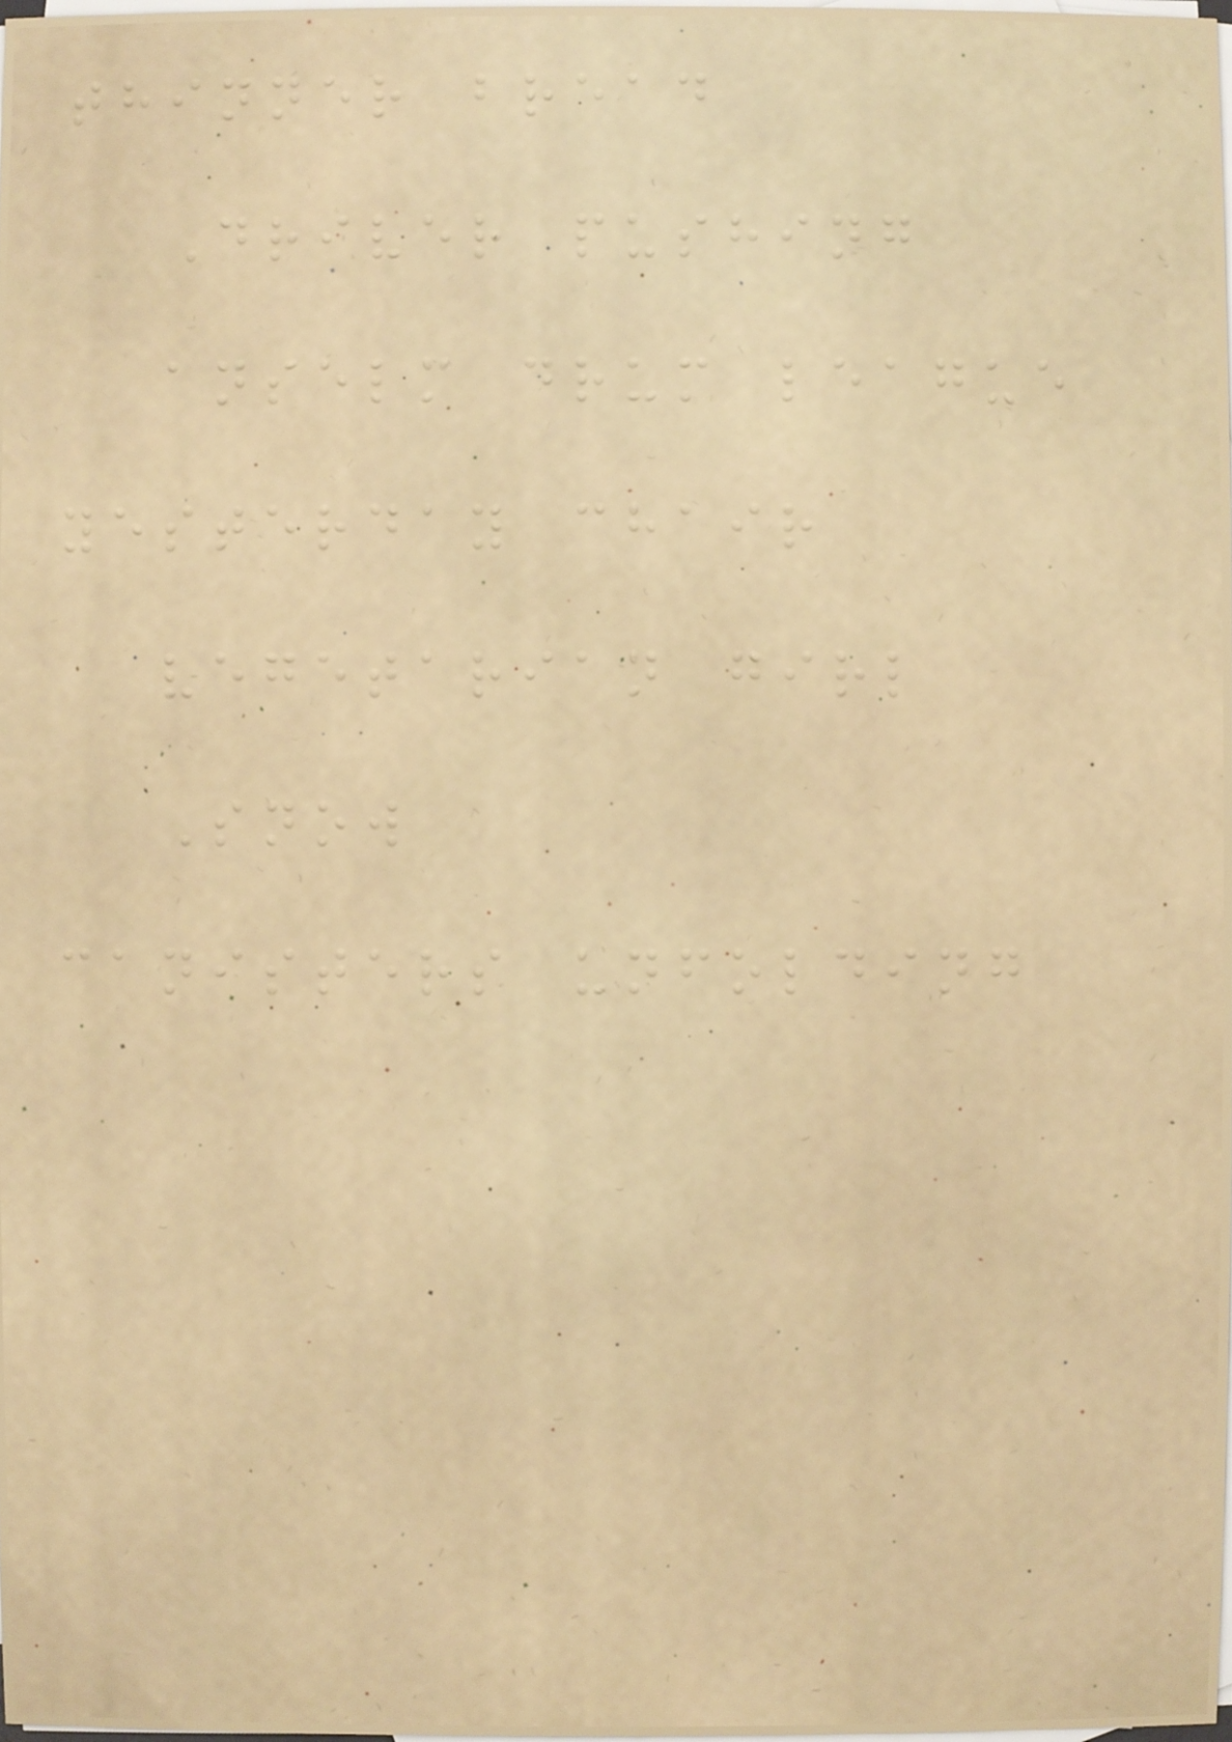thinner bread
Driver pushing
anselm drum league
yesterday chair
vegetarian girl
Snow
canisters unfolding
